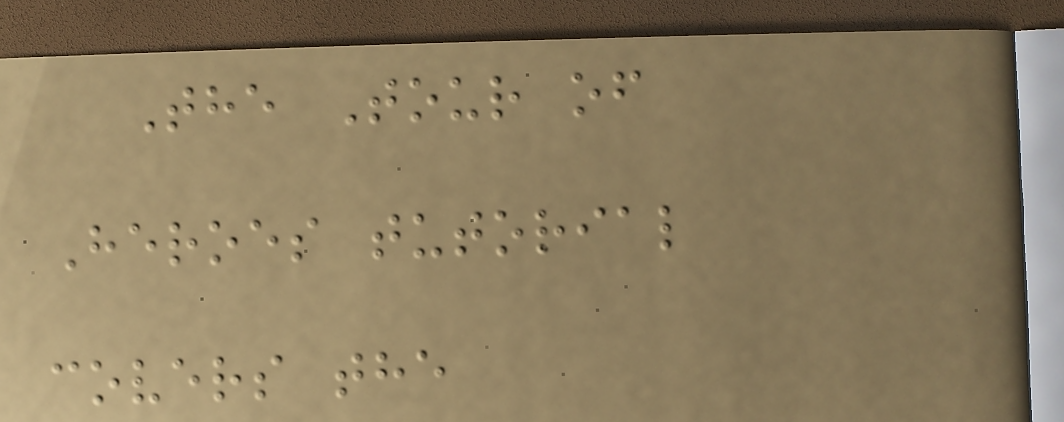The Tour of
Heroes tutorial
covers the
